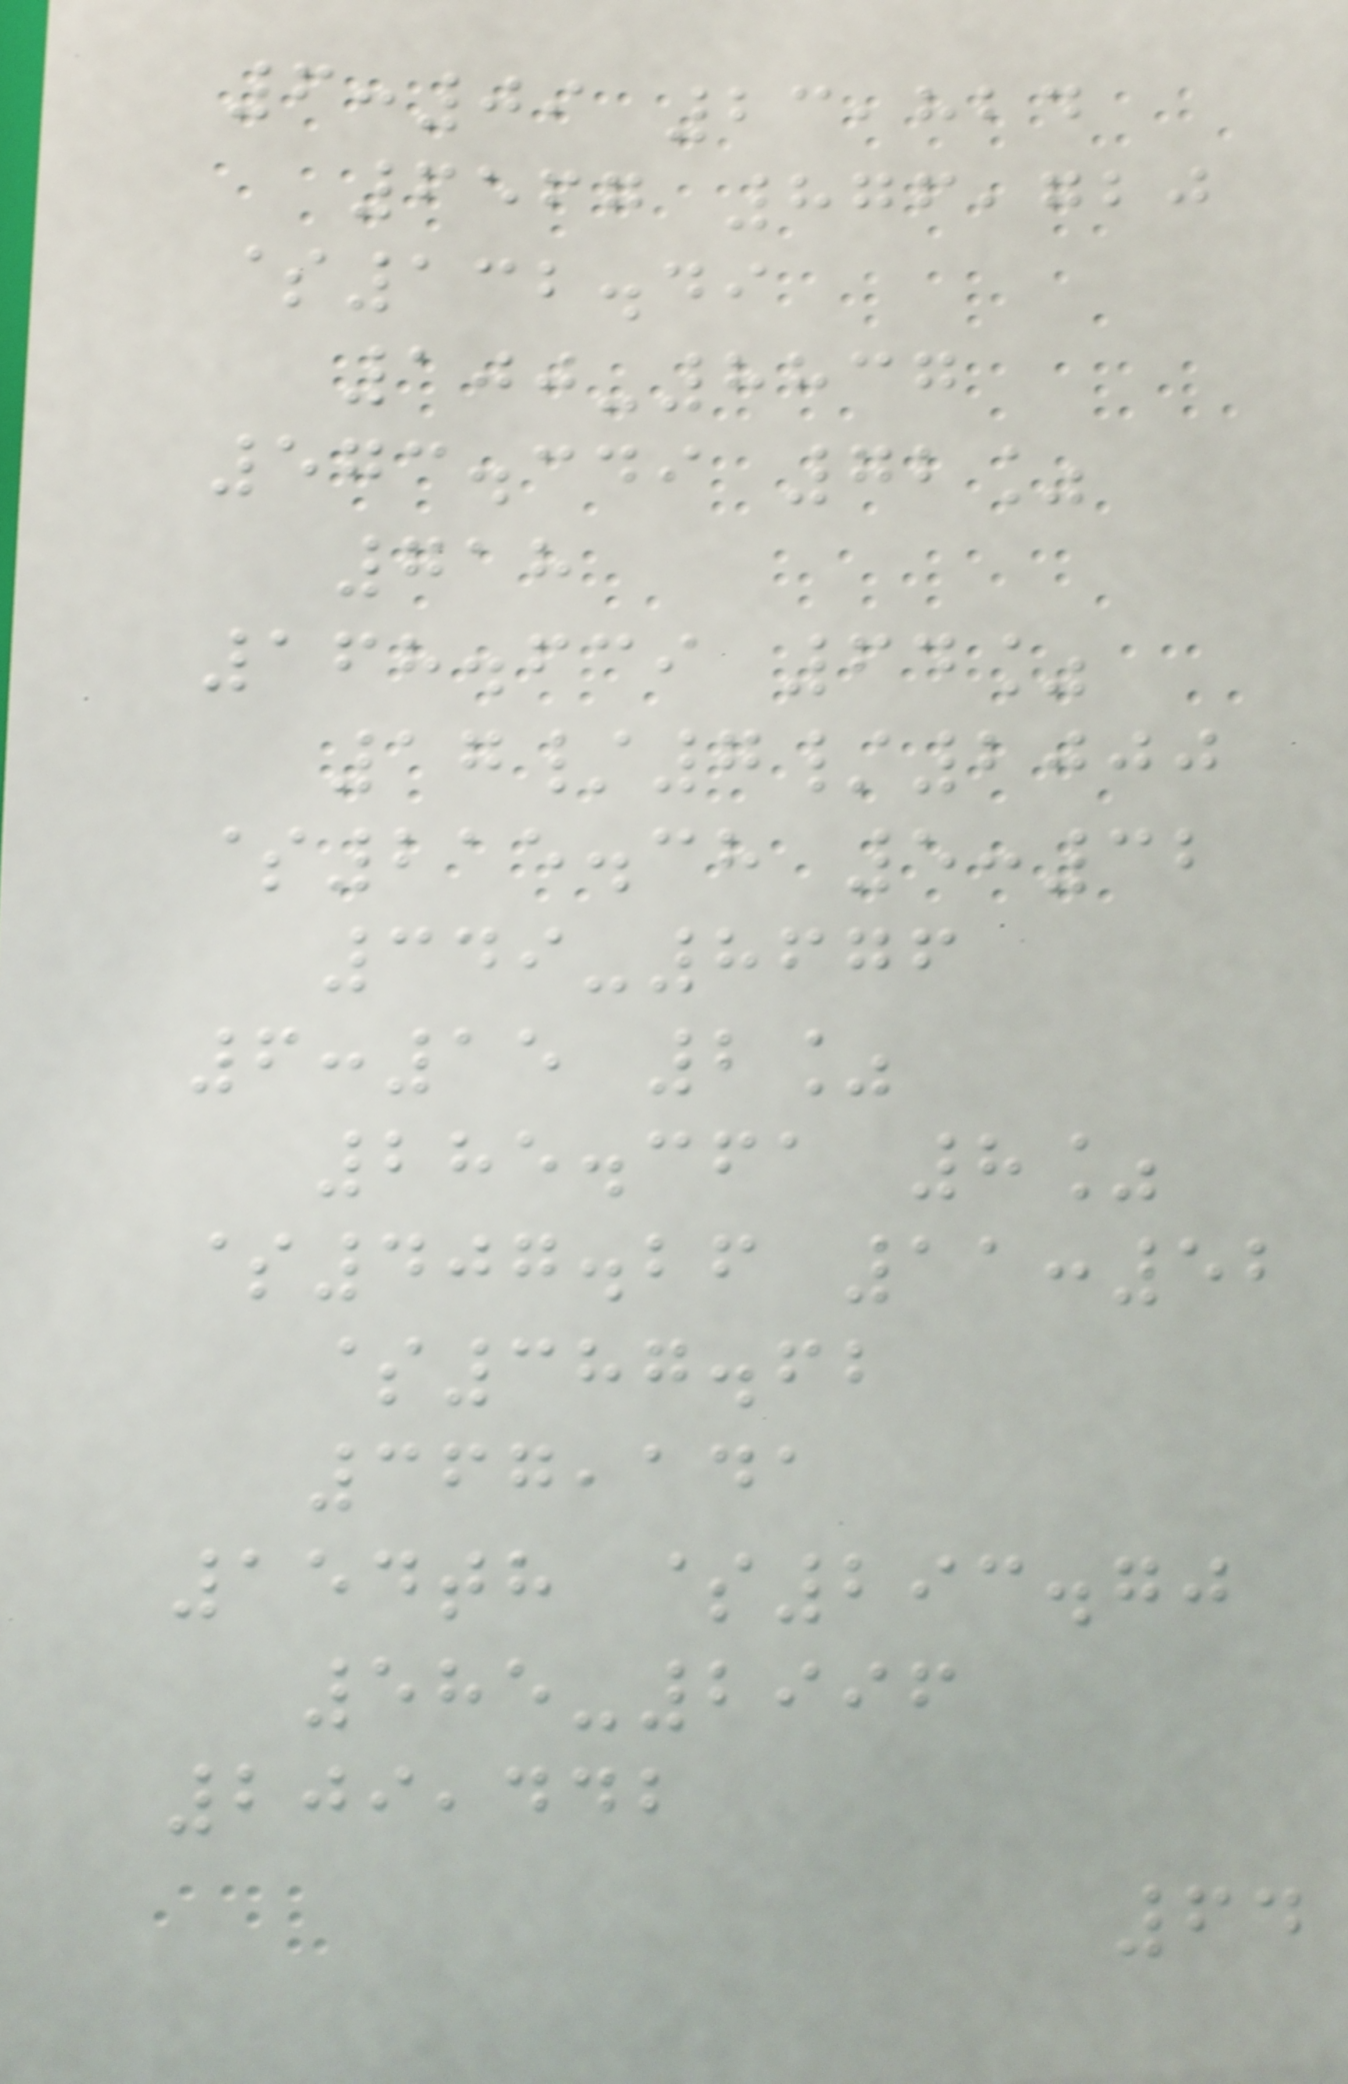6:09 23,824
6567 876,720
$132.49
100-8837
573.349 72%
718
168.639 64%
17/7/2000
$215.38 5:32
349-8676
6:15 2%
285.361 8%
$407.26 11:52
$387.62
367,141
154th $293.70
585-2996
209,442
64
